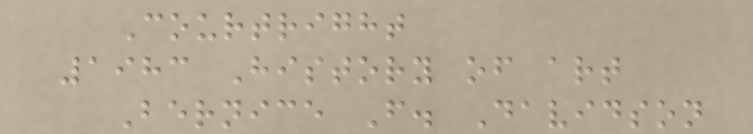Courtright
1983 History of art
Bernice F. Davidson
